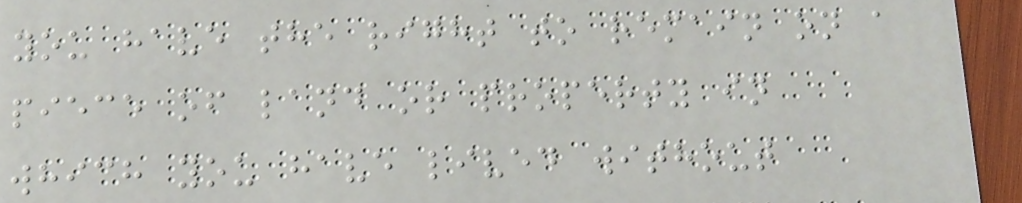you have the right to remain on a
piece of land or property in
which you have lived without
